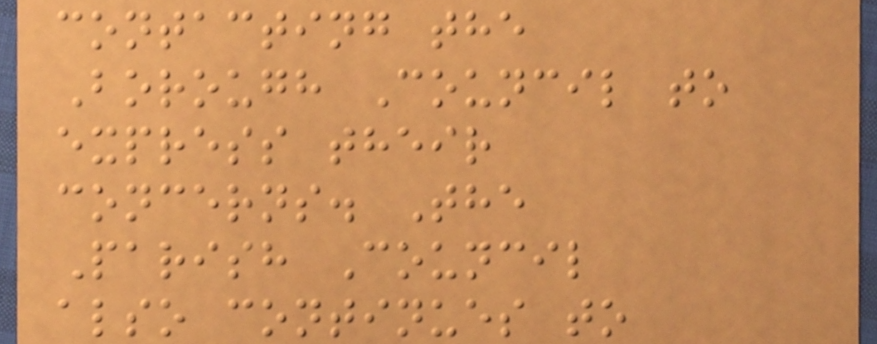contacting the
Borough Council to
express their
concerns. The
Parish Council
also continues to
